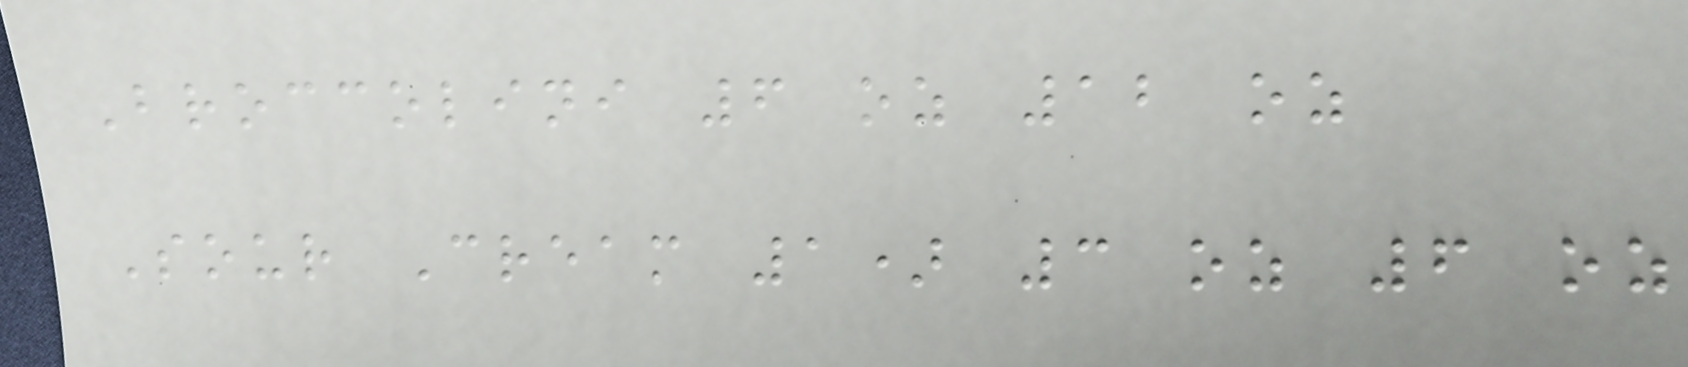Broccolini 6 oz 12 oz
Sour Cream 1) 3 oz 6 oz
